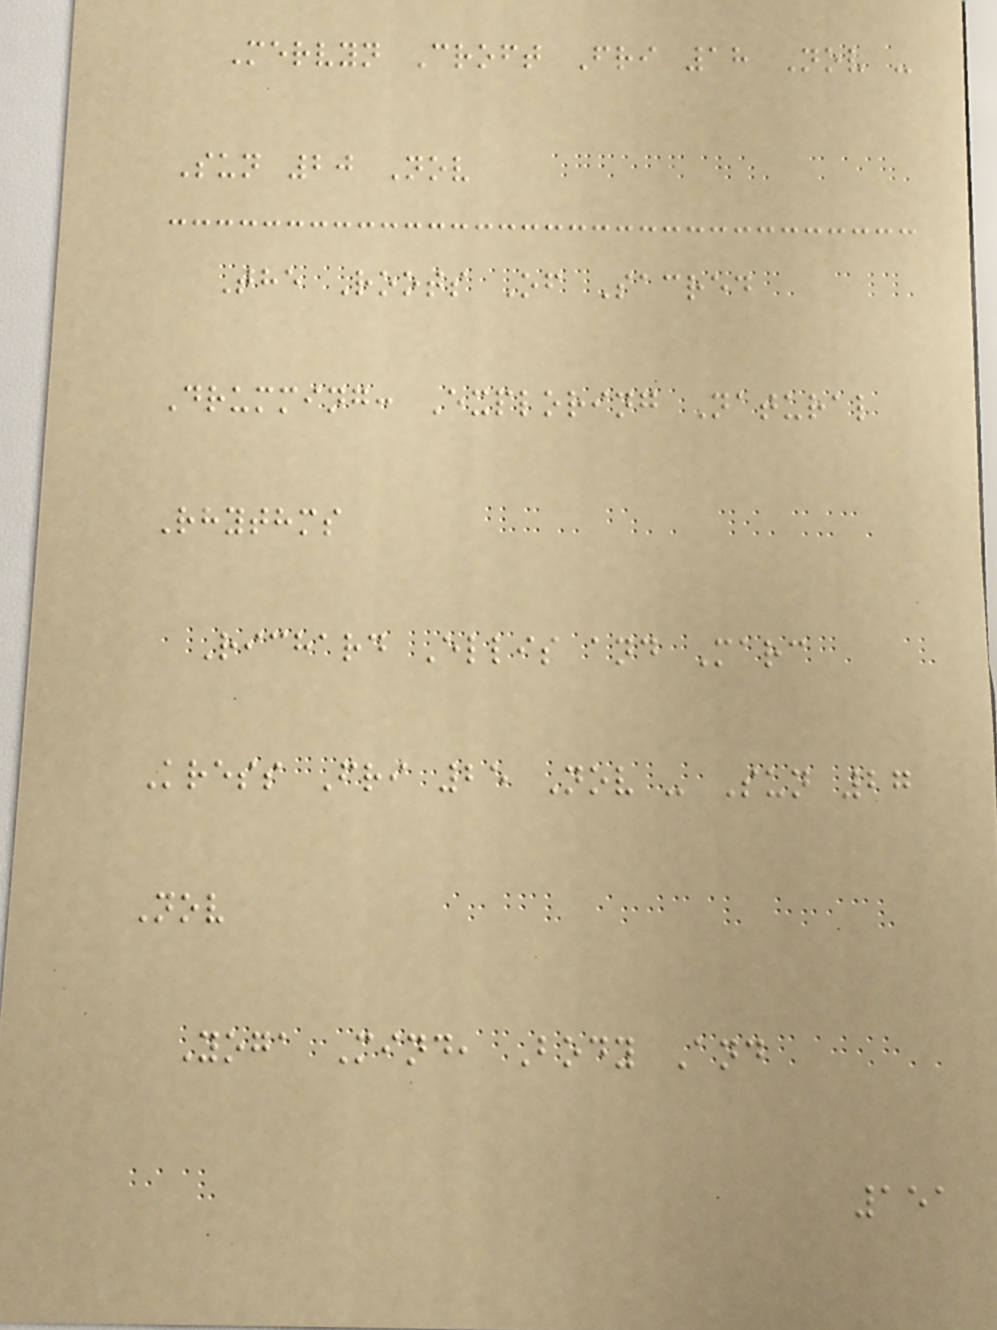Mervyn Croft Fri 18 Nov -
Sun 20 Nov
The Roots Of Sacred
Drumming: Exploring Natural
Rhythms
Richard Ellis and Marc
Kress Fri 25 Nov - Sun 27
Nov
Yoga Mind, Body And
151
